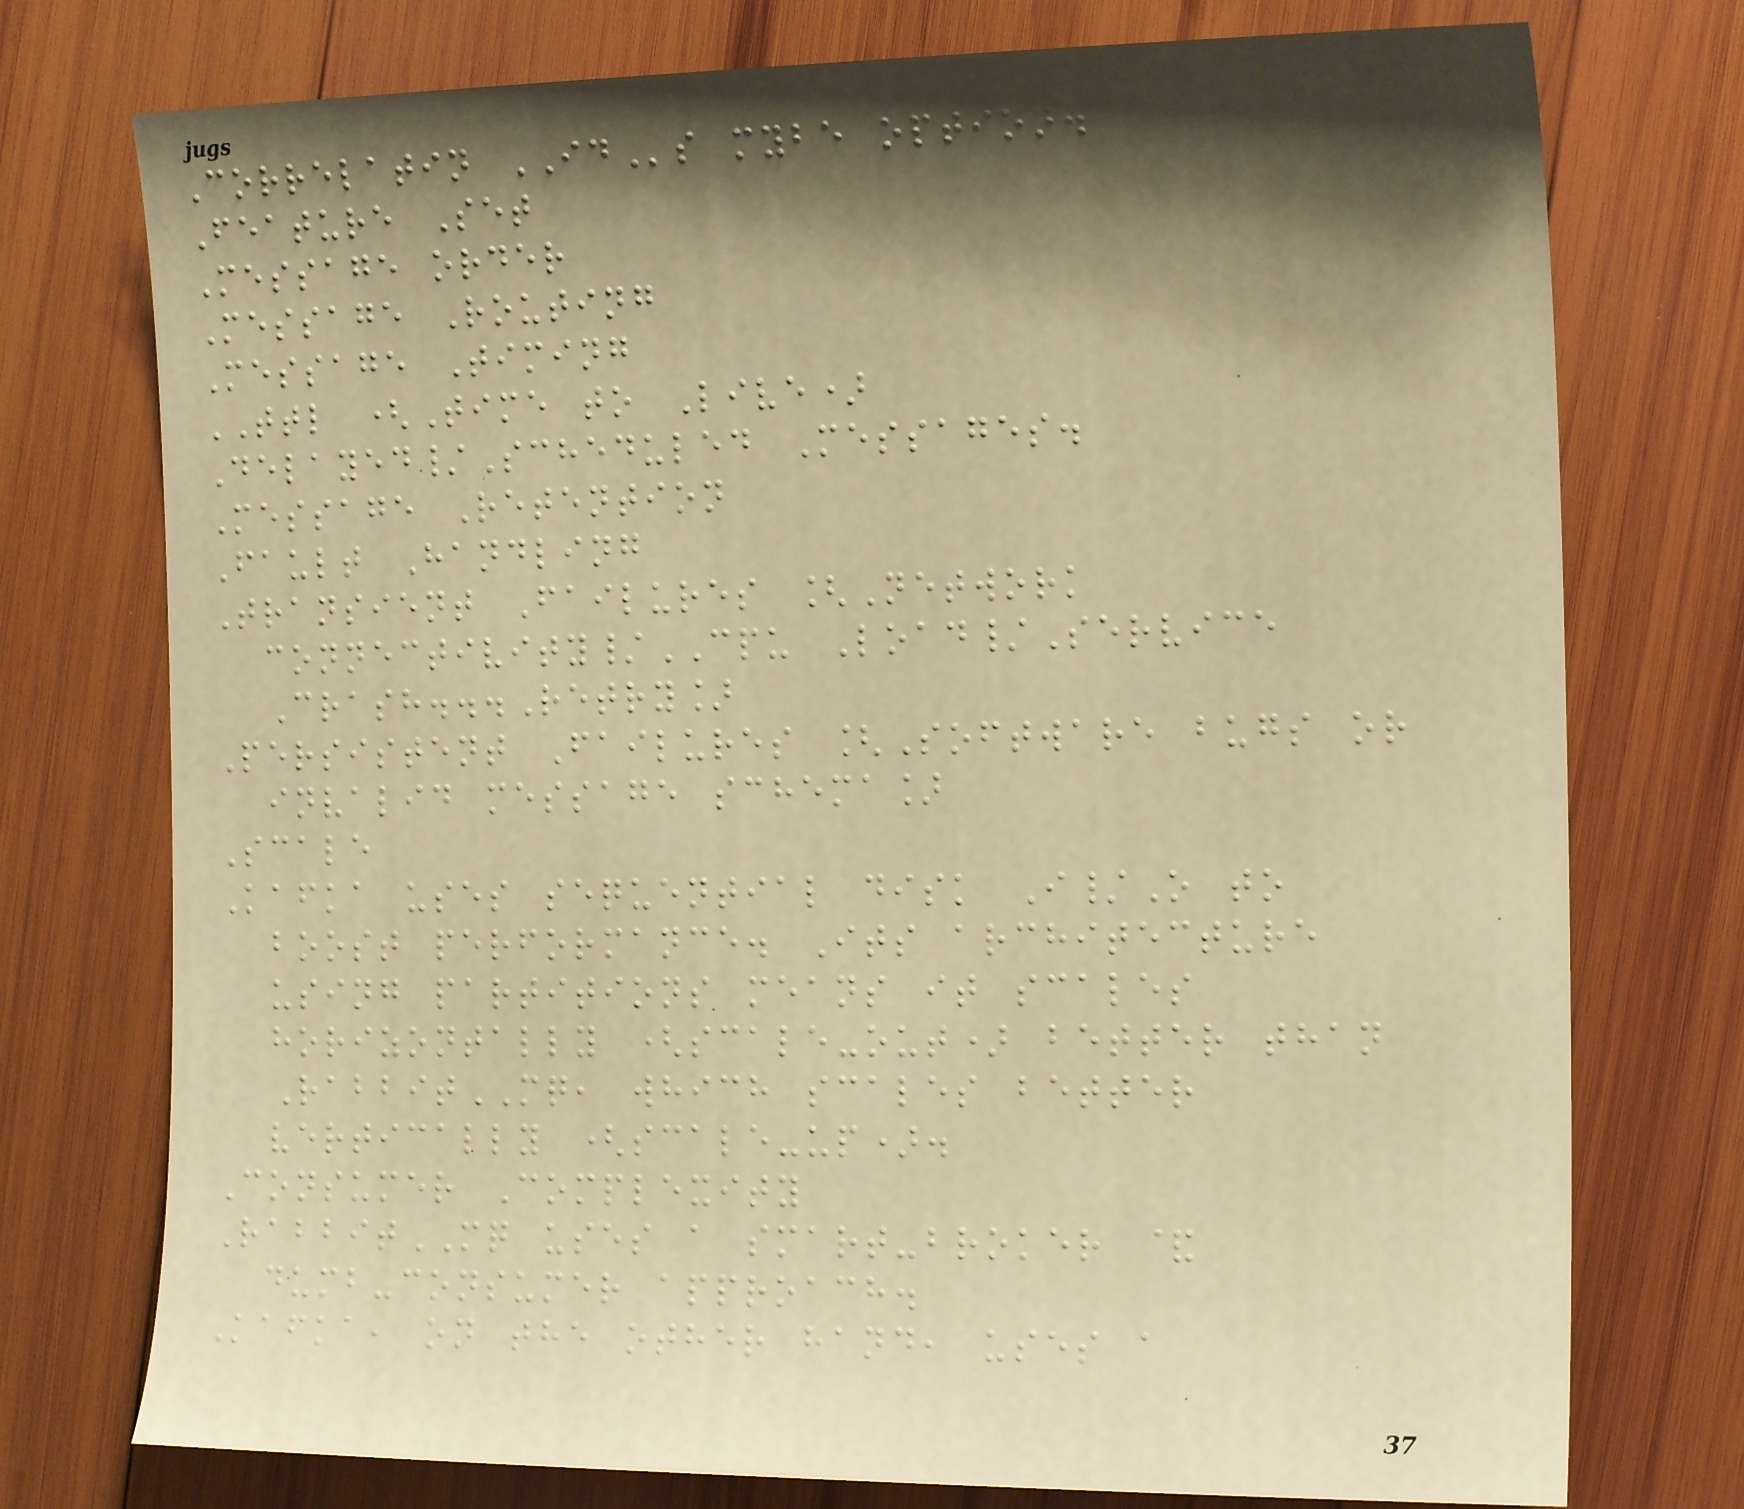Correlatin IDs mybe option.
Feature Set
Message order
Message Routing
Message Timing
TTL (Time to Live)
Delayed/Scheduled Messages.
Message Retention
Fault Handling
Transient Failures [Network
connectivity/CPU Load/Service
Crash...Retry]
Persistent Failures [Software bugs or
invalid message schema]
Scale
Kafka uses sequential disk I/O to
boost performance. Its architecture
using partitions means it scales
horizontally (scale-out) better than
RabbitMQ, which scales better
vertically (scale-up).
Consumer Complexity
RabbitMQ uses a smart-broker &
dumb-consumer approach.
Kafka, on the other hand, uses a
